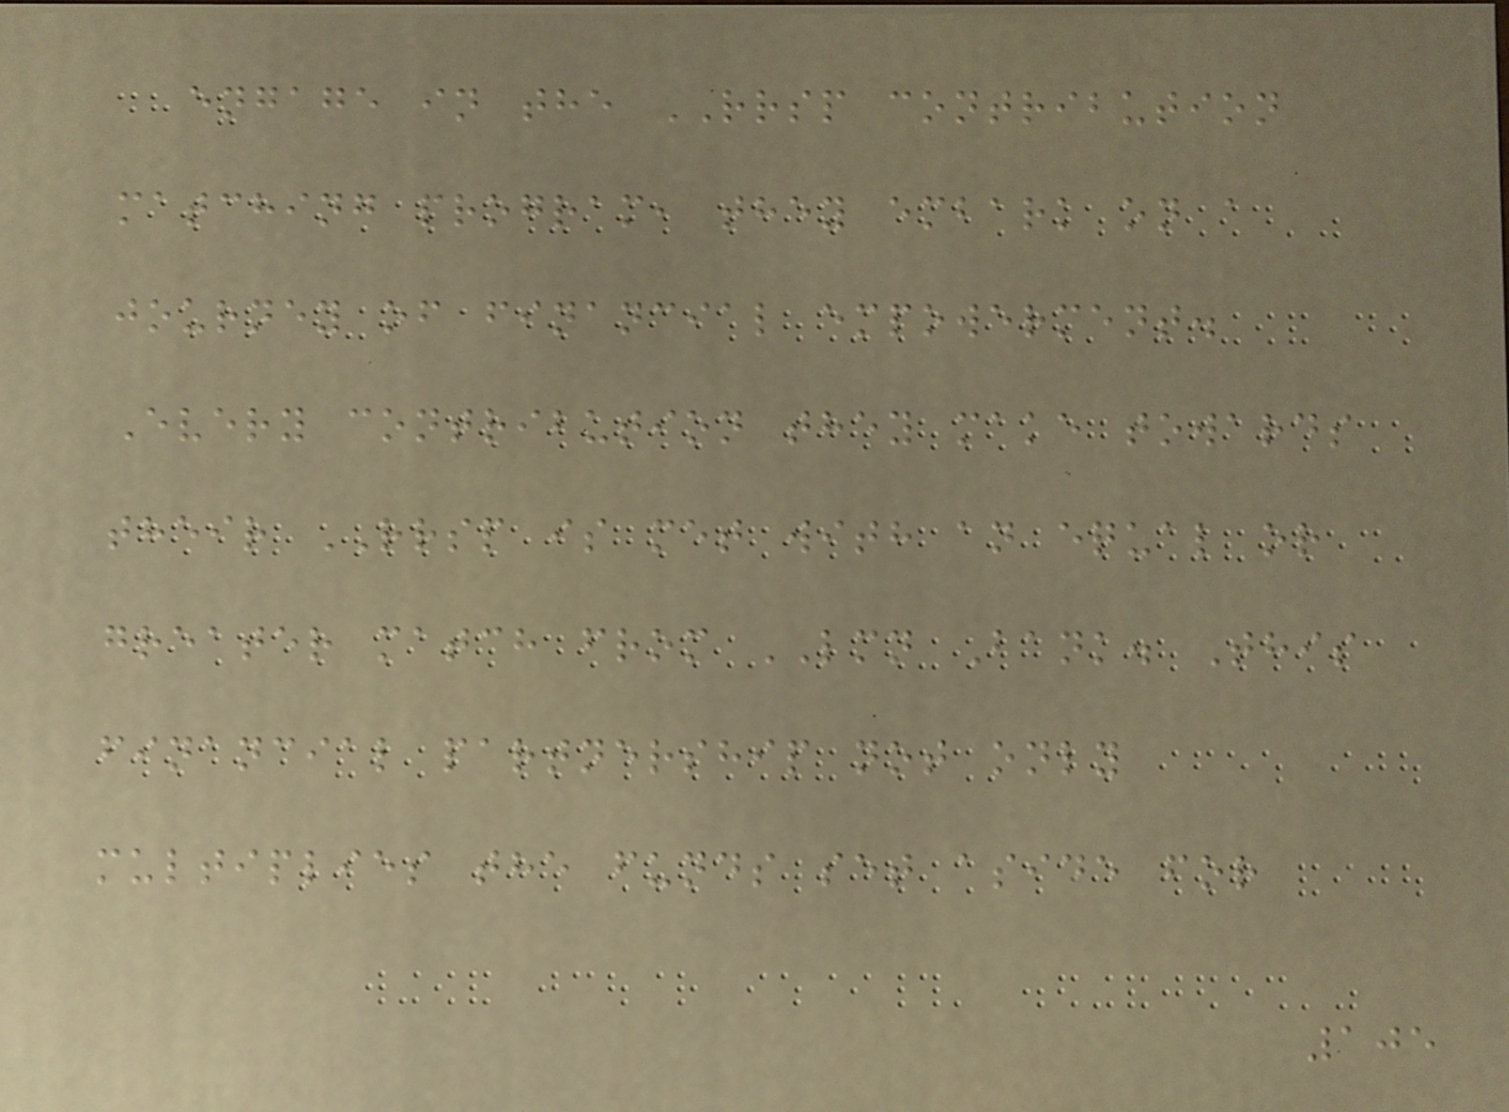engage in the RRSP contribution
matching program, they embark on a
journey of financial empowerment.
Every contribution they make towards
their RRSP is met with an equal or
greater match from LMN Bank. This
financial partnership not only
multiplies the funds set aside for
105
